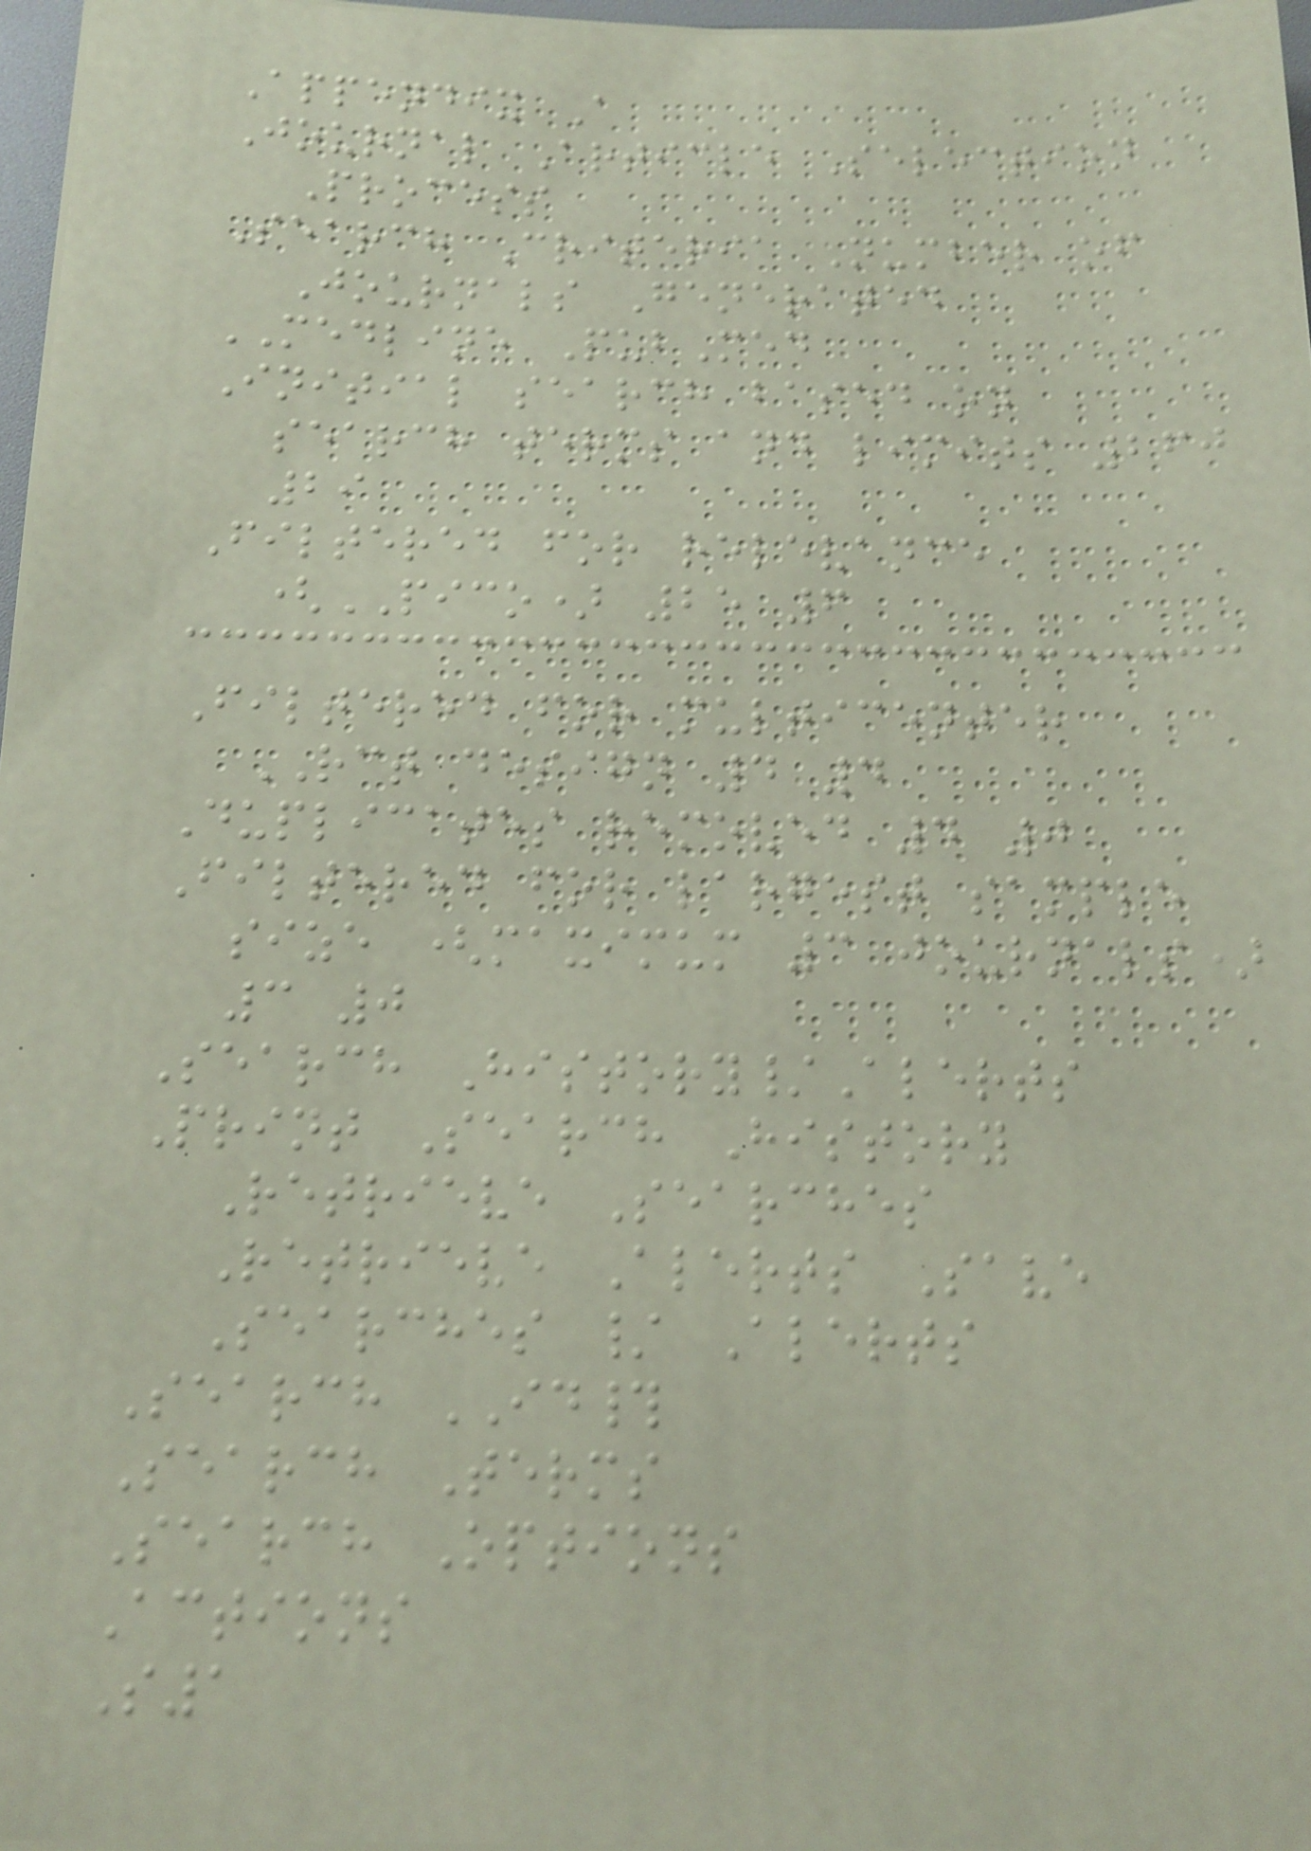Appendix A
Journal Article Selection
Process
Search Criteria Number of
Journals Generated
MEDLINE PubMed
Initial search based on
search terms and limits 260
29
Filtered for relevance
(PICO) 25 6
Filtered for multicenter
RCT design 4 4
Duplicates removed 4 0
Filtered for largest sample
size (maximum 3 journals)
3 0
Search History/Alerts
Print Search History
Retrieve Searches
Retrieve Alerts Save
Searches / Alerts
Search ID#
Search Terms
Search Options
Actions
S1
